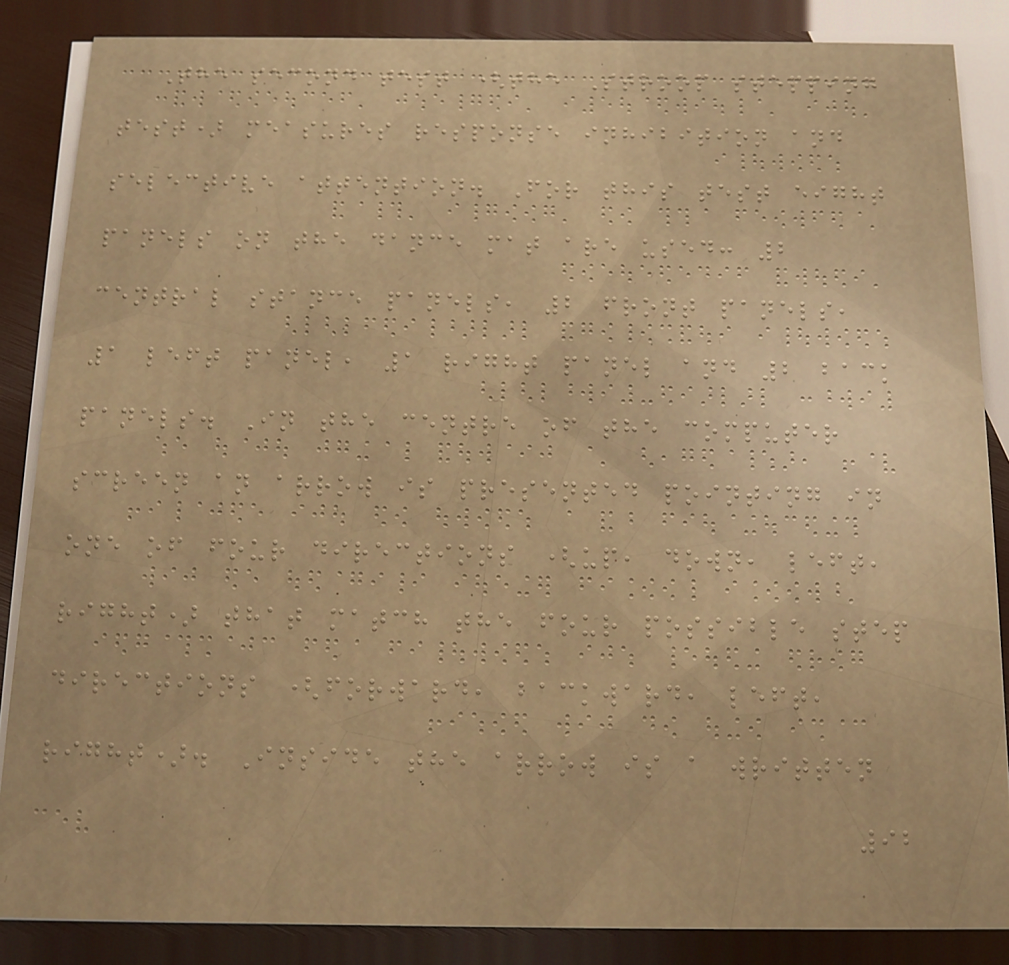The second test (the Stroop stepping
test) measures response inhibition and
selective attention. For this test eight
panels on the dance mat are used: 2
central stance panels, 2 front panels,
1 left panel, 1 right panel and 2 back
panels. In the centre of the computer
screen an arrow is presented pointing in
one of four directions (up, down, left,
right) that match the four possible step
directions (forward, backward, left,
right). Inside the arrow is a written
92
